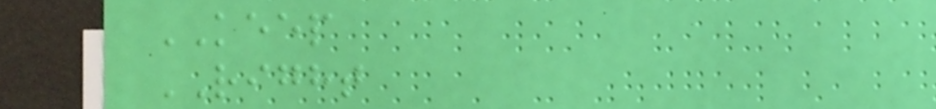KEEP
RIGHT
